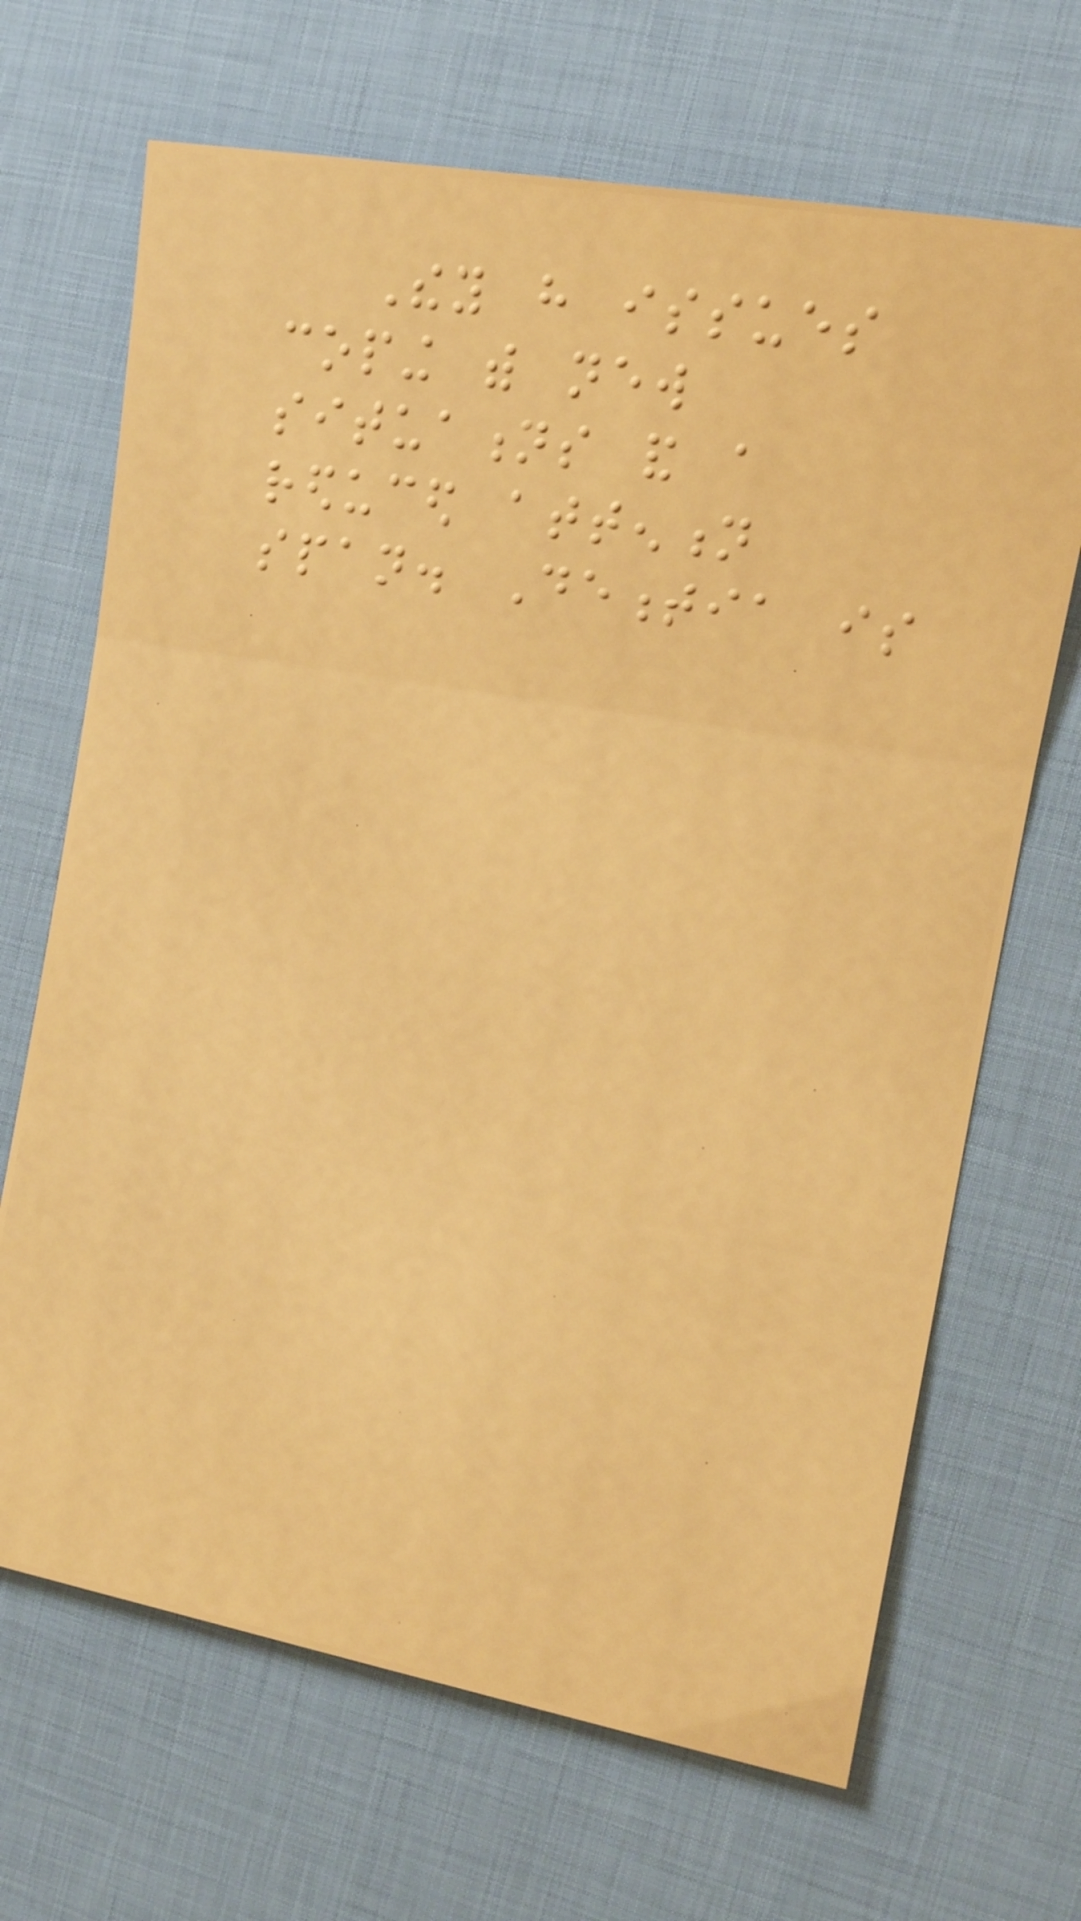They have issues
coping with new
situations and a
reduced attention
span. Dementia is
